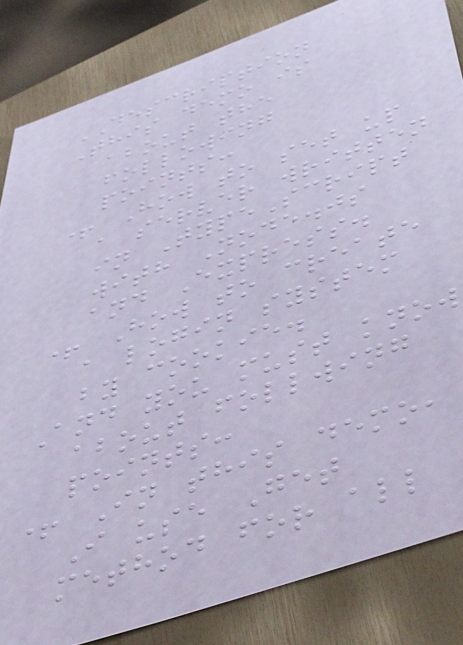DESCRIPTION
This demo is
about the
following
points:
+ How to set up
a server written
in TypeScript
with Node.js
and Express.
+ How to create
a login system
by cookie.
And you must know
about follwing
points:
+ In this demo,
I use Get
method for all
